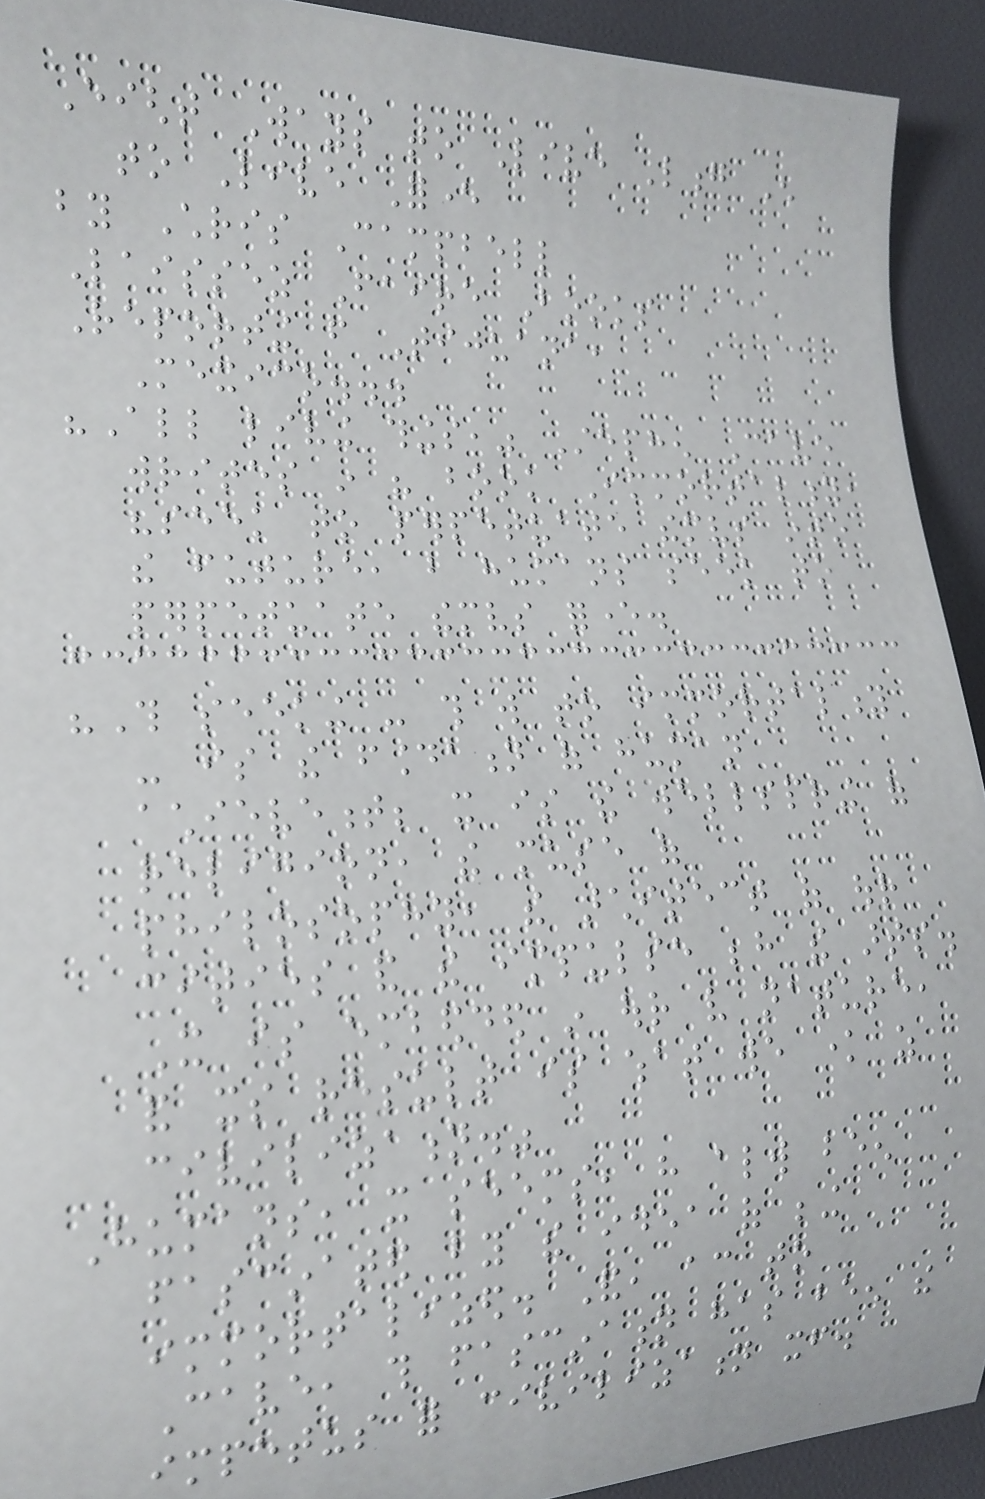Eight Ways to Live Long Enough
to Live Forever
by Chris Campbell
Laissez Faire Books
Reporting from Tijuana,
Mexico...
"All living things," Stephen Cave
writes in his book Immortality,
"seek to perpetuate themselves into
the future, but humans seek to
perpetuate themselves forever.
"This seeking - this will to immortality
- is the foundation of human
achievement; it is the wellspring of
religion, the muse of
philosophy, the architect of our
cities and the impulse behind the arts.
It is embedded in our very nature,
and its result is what we know as
civilization."
Humans, it seems, have always been
fascinated by the idea of being
immortalized. And, according to
Cave, this fascination has been the
impetus for civilization itself.
